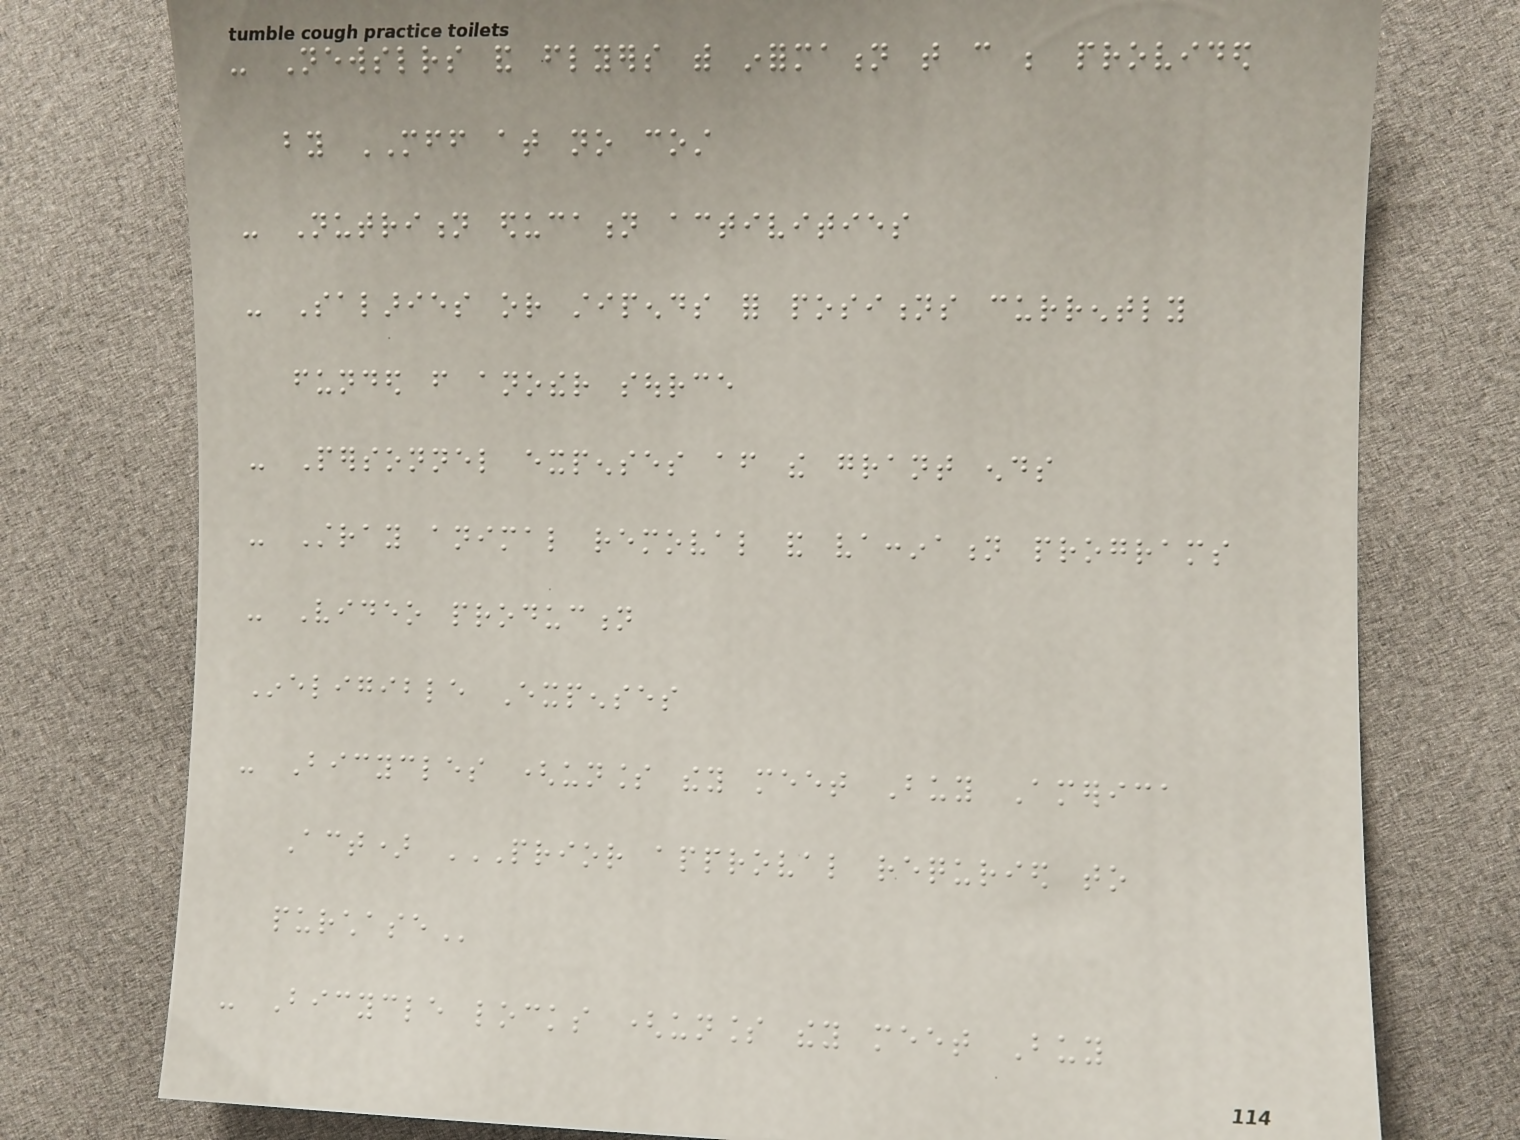- Newsletters and flyers with information that can be provided
by MFF at no cost
- Nutrition education activities
- Salaries or stipends for positions currently
funded from another source
- Personnel expenses after the grant ends
- Stray animal removal and vaccination programs
- Video production
Ineligible Expenses
- Bicycles (unless they meet Buy America
Act) PRIOR APPROVAL REQURIED TO
PURCHASE
- Bicycle locks (unless they meet Buy
